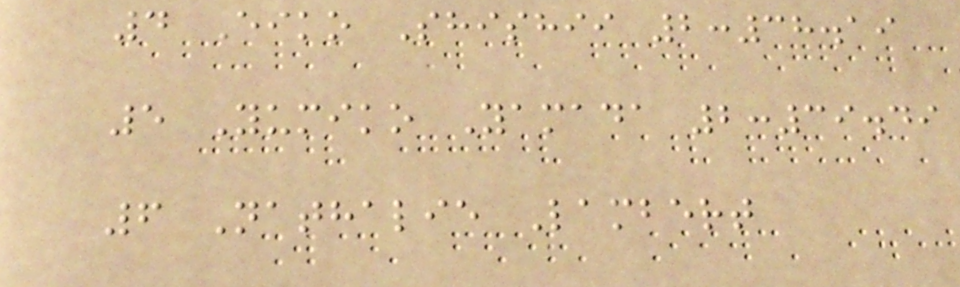4 Eiko Shishii 2:38.19
5 Yumiko Yamada 2:39.49
6 Nathalie Lambert
